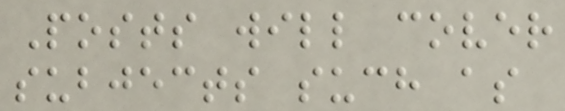Posts will cover
subjects such as
